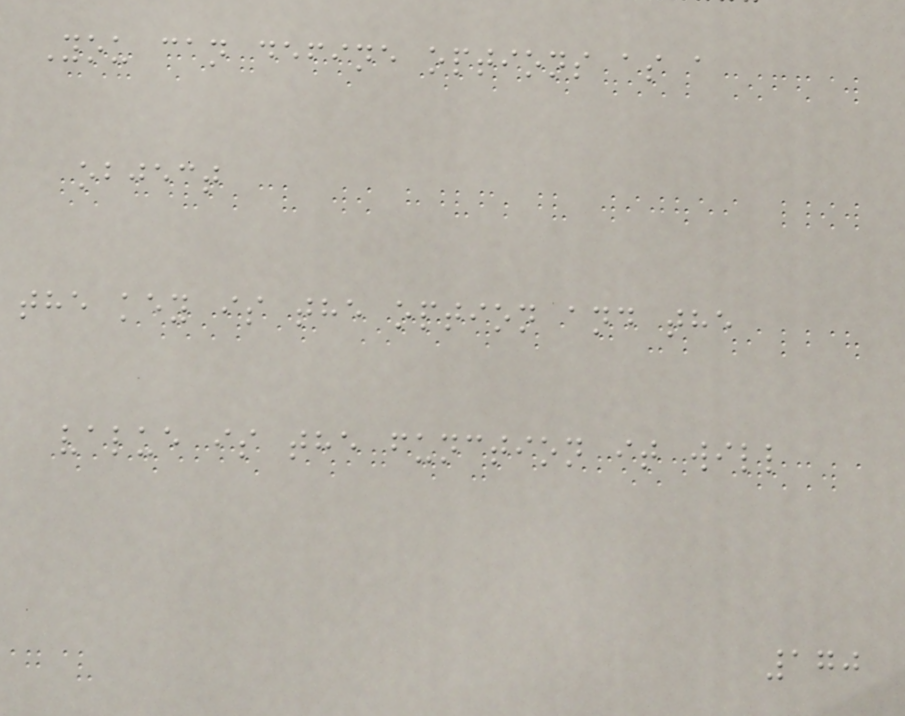You can define options as a
object
the key is the option and the
value is the function it will
170
